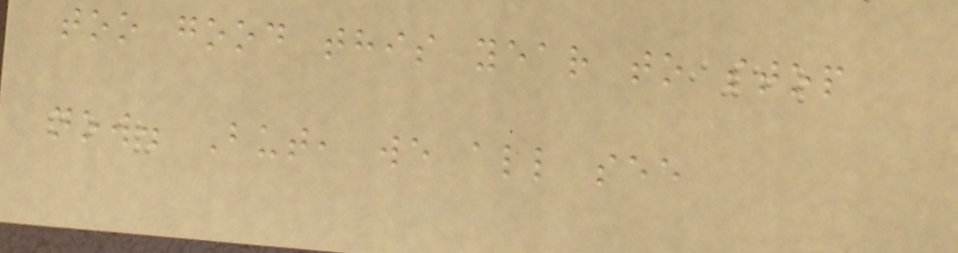too good this year to stop
now. But, we all see
